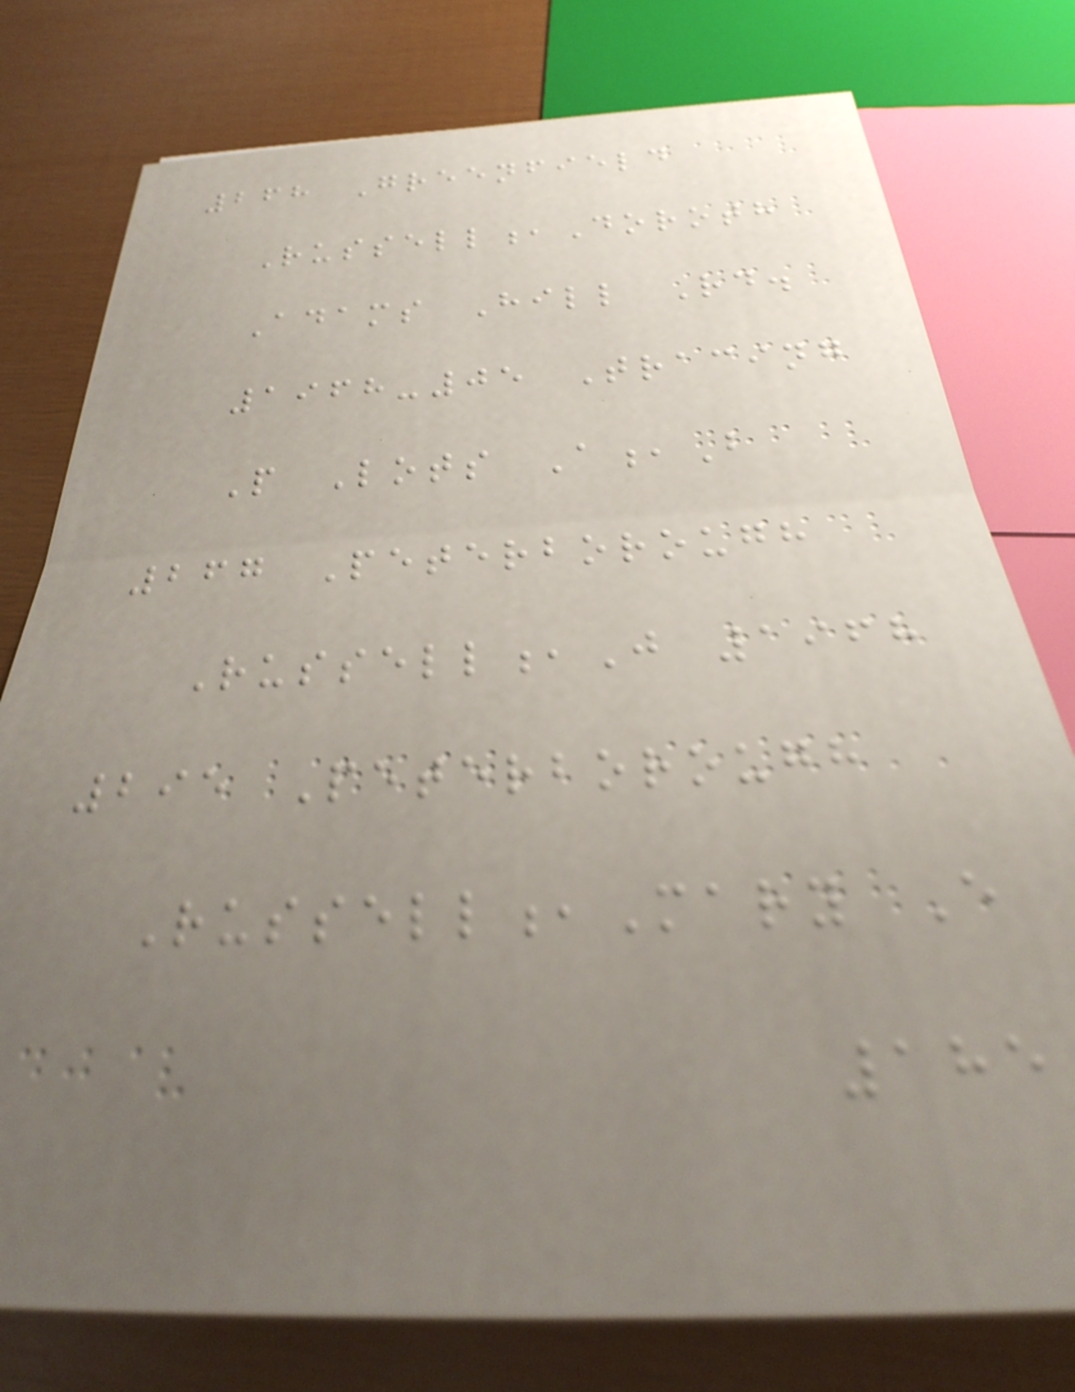268 Greenfield
Russell,Doroth
Adams Hill Rd.
1968-05 Tracing
P Lots A,B
267 Peterborough
Russell,J 1968
295 Peterborough
Russell,Mary E
185
